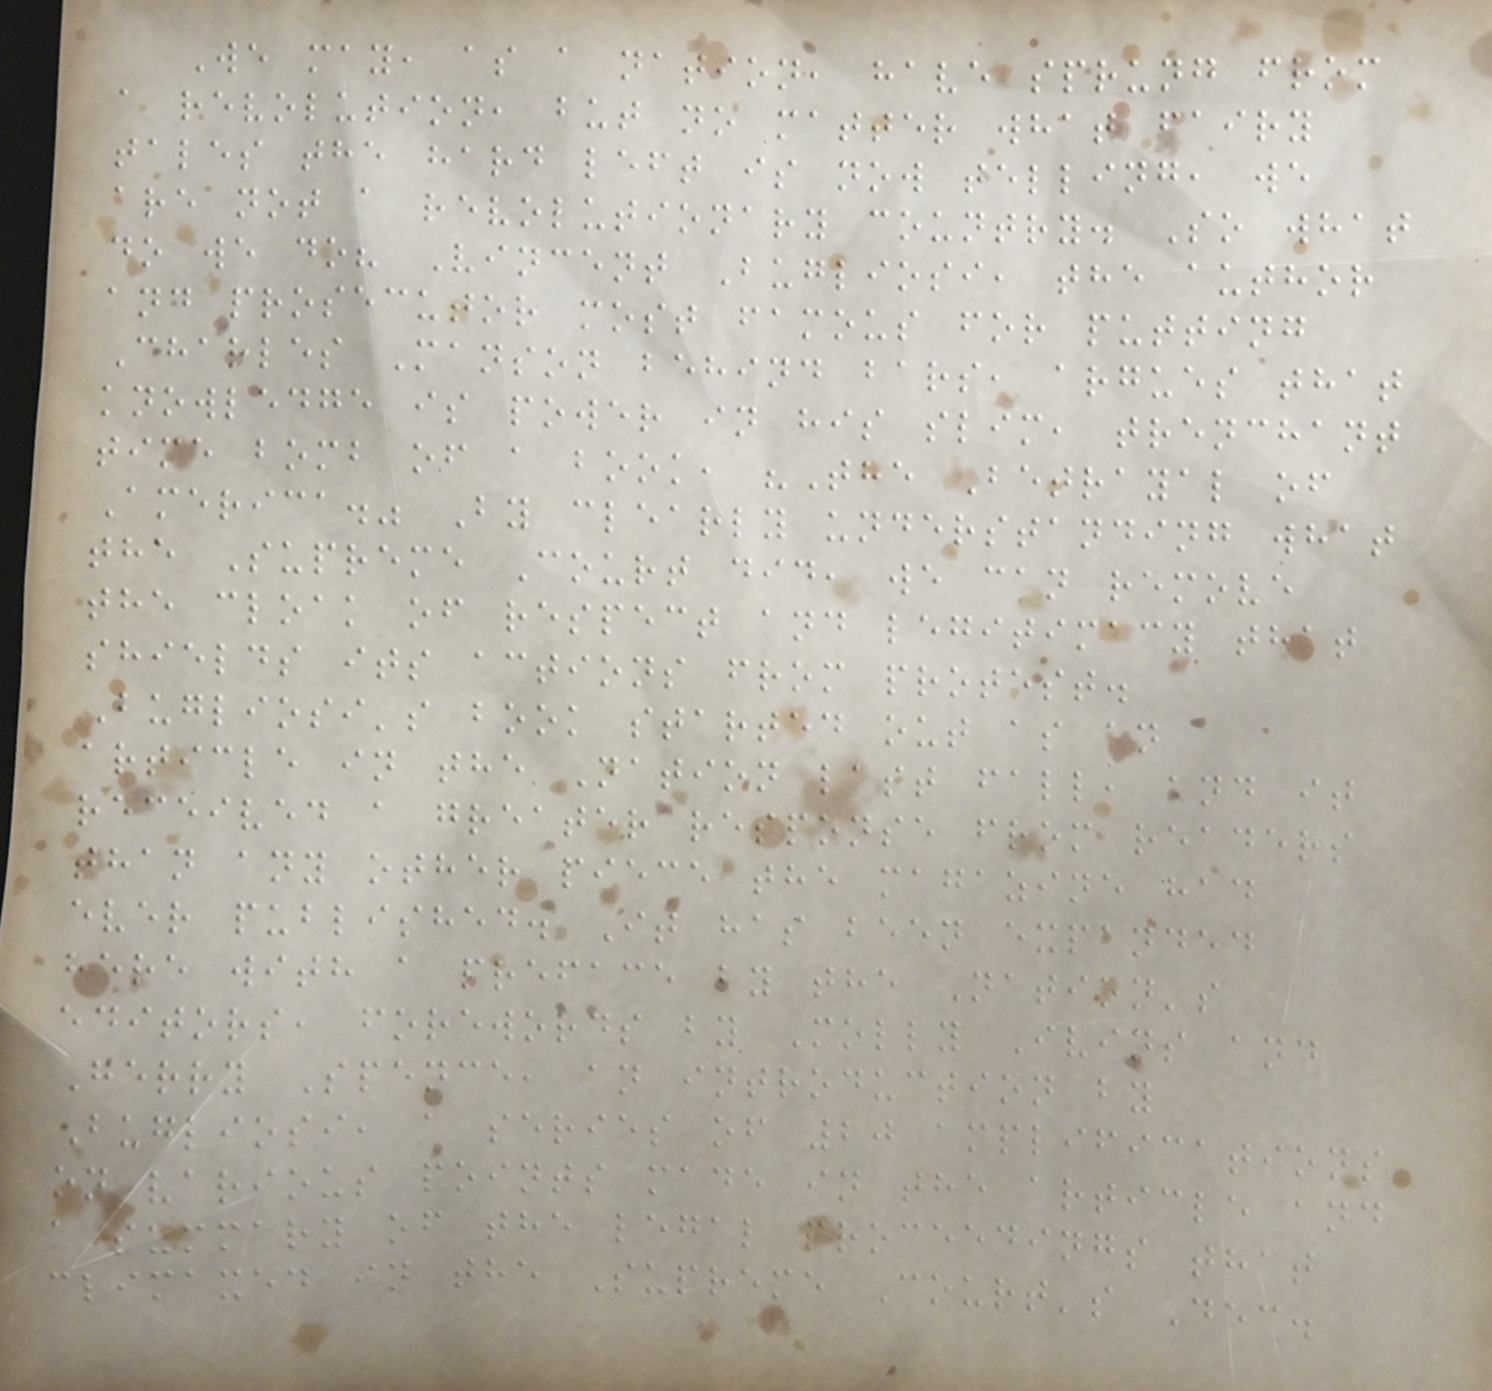We may, as a nation, have sprung from
a revolution, but no matter what fairy
tales the hard left is now telling, we
are not a revolutionary country. So what
do we do? Vincent Bugliosi, the author
and prosecutor most famous for putting
Charles Manson behind bars, argues that
knowledge is power in his slim, trenchant
time bomb of a book, "The Betrayal of
America." By clearly understanding what
the Supreme Court did, we can remove
the cloak of respect and legitimacy that
shields its actions from protest.
Bugliosi's book started out as an
article in the Nation last fall, and it
received a greater response from readers
than any other piece the magazine had
ever published. It has been expanded
here with a preface by the Nation's
editors, forewords by Molly Ivins and
Gerry Spence, an introduction by
Bugliosi, a series of 20 amplifications
on various points made in the article and
a summary of the legal proceedings that
climaxed in the Supreme Court's Dec.
